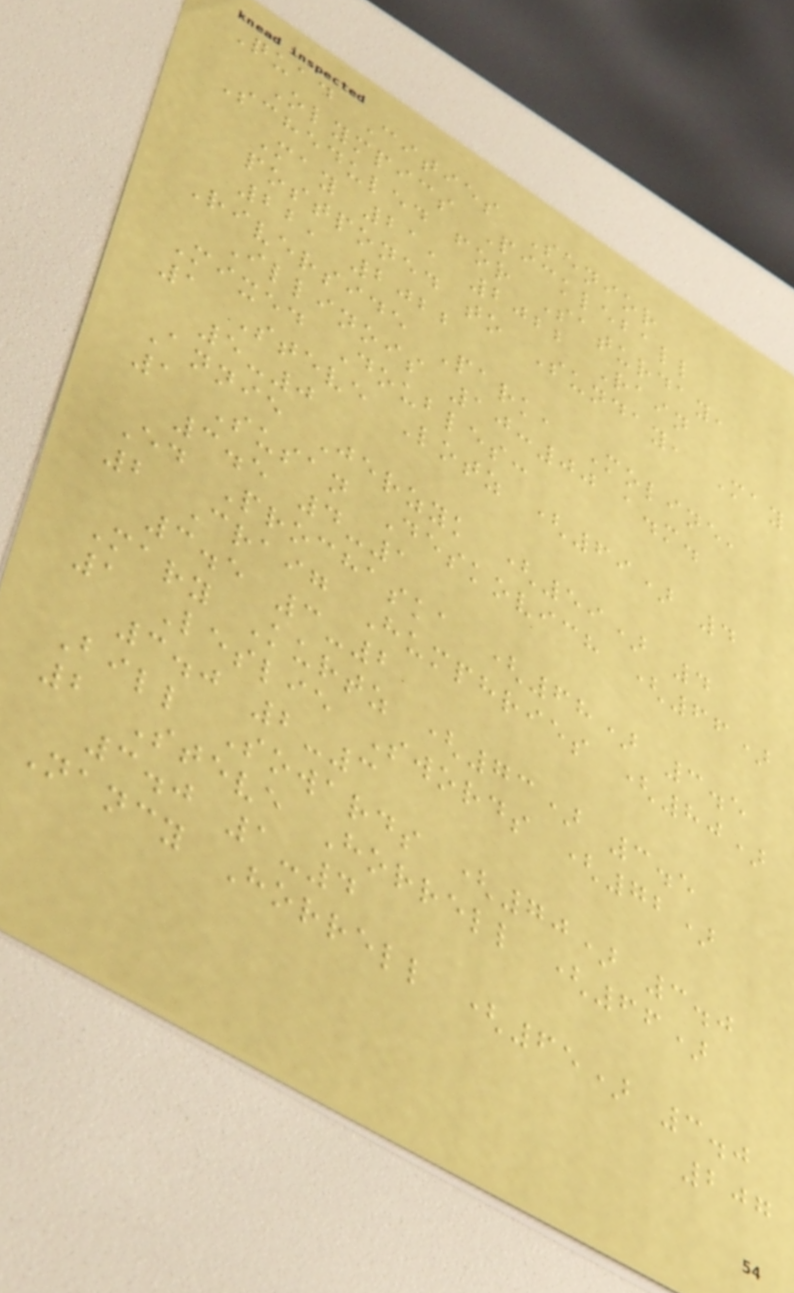Quad Cities Senior
Olympics Pickleball
Scheduled for Saturday,
May 21, 2022 Rain
postponed to Sunday, May
22, 2022
Riverside Park, Moline,
Illinois 10:00 a.m.
Mixed Doubles:
1 Steve Lotz (69) 4
5-0
Annie Jerzyk (59) 4
1 Susan Deskovich (66)
3.5 4-1
Ed Prochaska (68) 3.5
2 Craig Humphries (80)
3.5 3-2
Mary Kurtz (73) 3.5
1 Leslie Swords (72)
3.0 2-3
Bill Sowards (70) 3.0
2 Steve Horrell (66)
3.0 1-4
Nancy Horrell (65) 3.0
207
